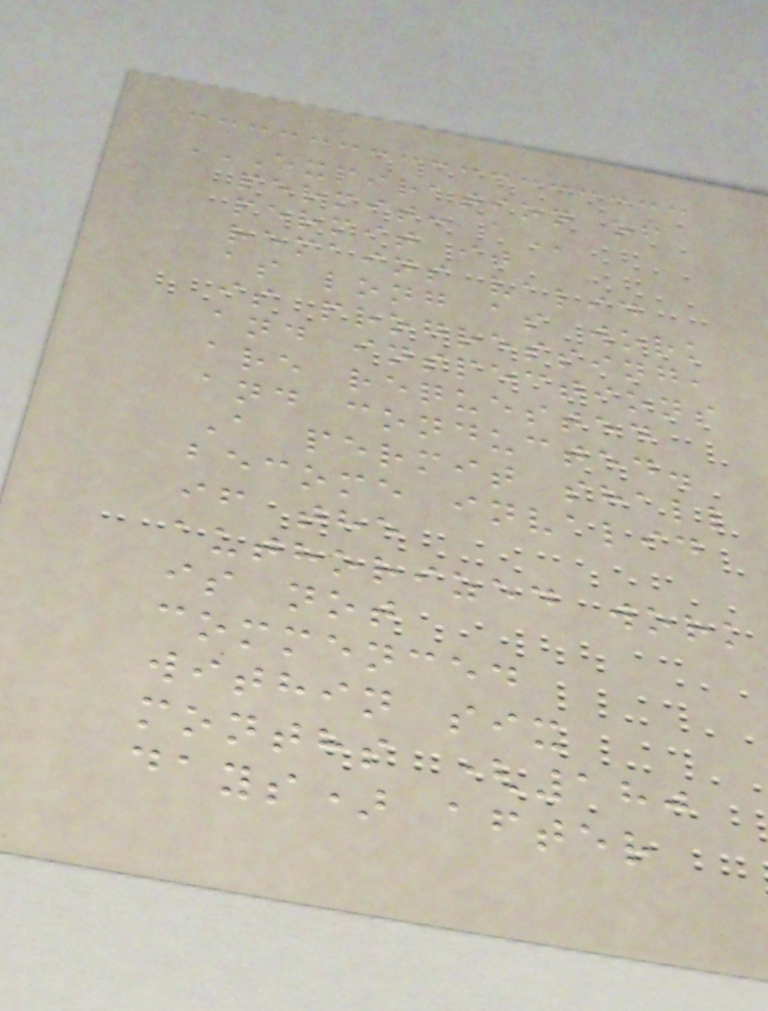EXPIRATION OF
PERMIT: A
permit it
remains valid
as long as work
is progressing,
and inspections
are requested
and conducted.
A permit shall
become invalid
if the
authorized work
is not
commenced
within six
months (180
days) after
